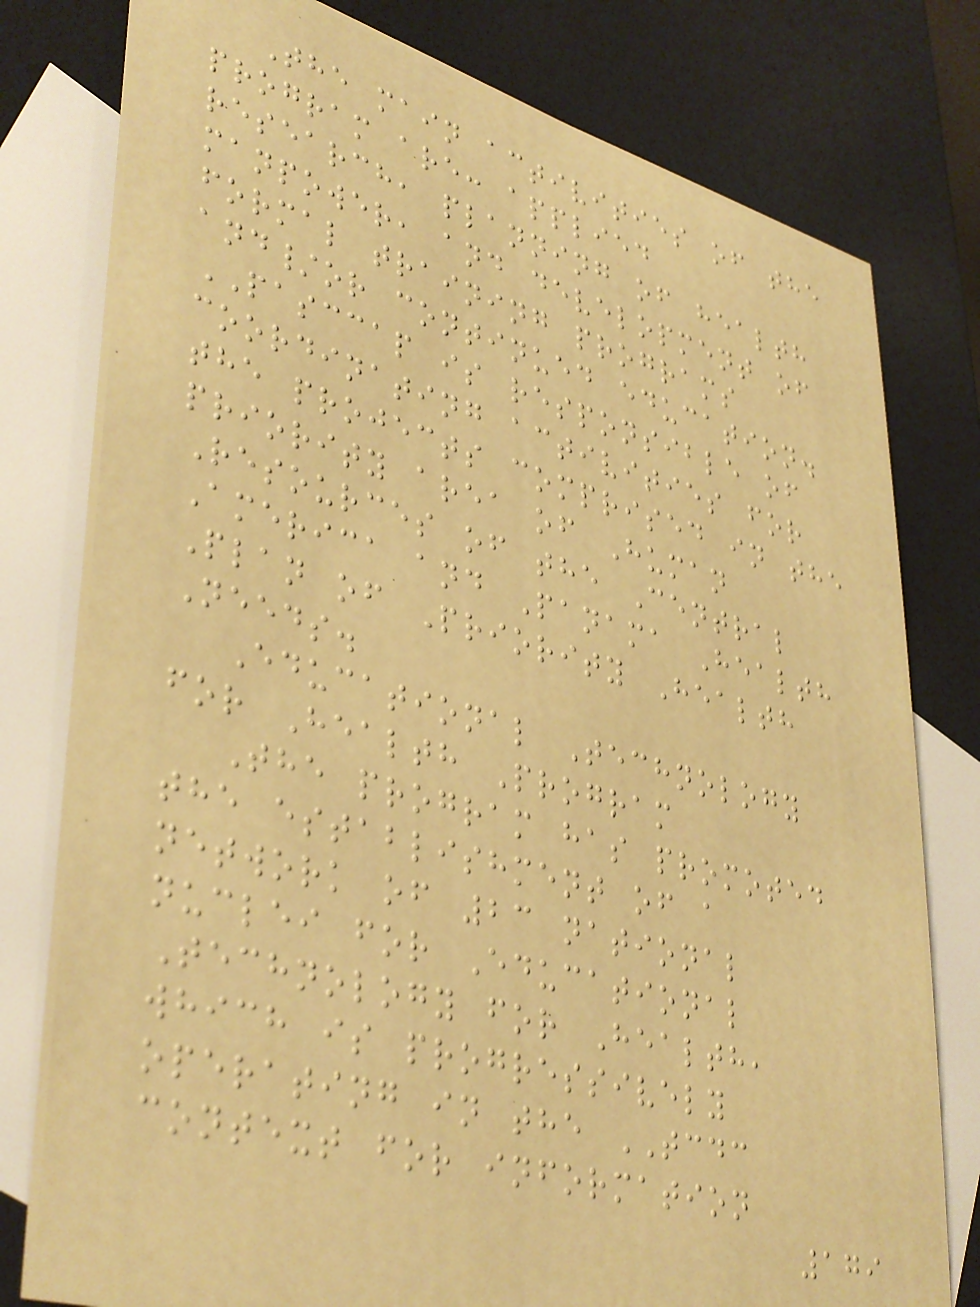The main activities of the
program are: applied
research, planning of health
manpower, and development of
formal training programs
and/or continued education.
PASCCAP is responsible of
coordinating activities for
the projects comprised in the
priority area of Human
Resources of the Central
America and Panama Health
Plan of Priority Health
Needs.
Educational Technology
for Health Program
The program has promoted
the establishment of a
network of 23 national
nuclei for Educational
Technology for Health,
which is progressively
operating in the TCDC
context for information
179
